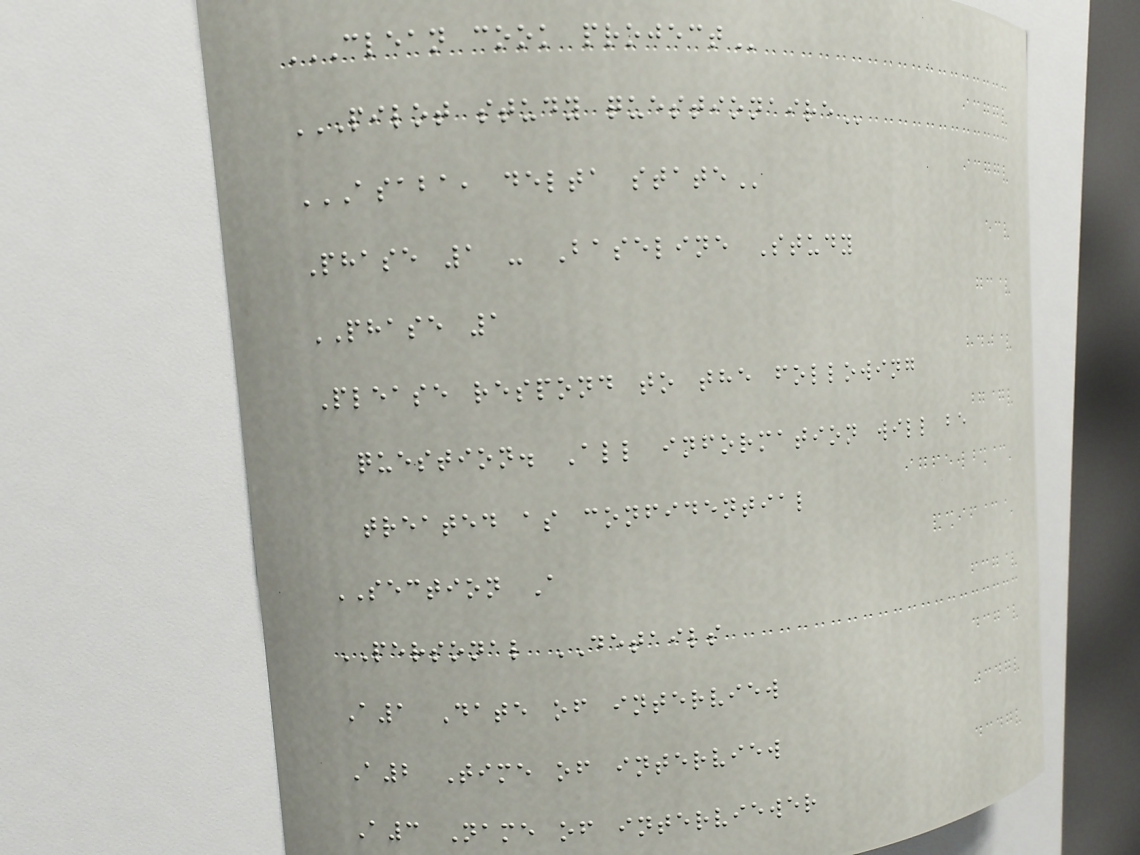CLEAN COOK PROJECT
PILOT STUDY QUESTIONAIRE
ASABA, DELTA STATE
Phase 1 - Baseline Study
PHASE 1
Please respond to the following
question. All information will be
treated as confidential
SECTION A
PERSONAL DETAILS
A1 Date of interview
A2 Time of interview
A3 Name of interviewer
